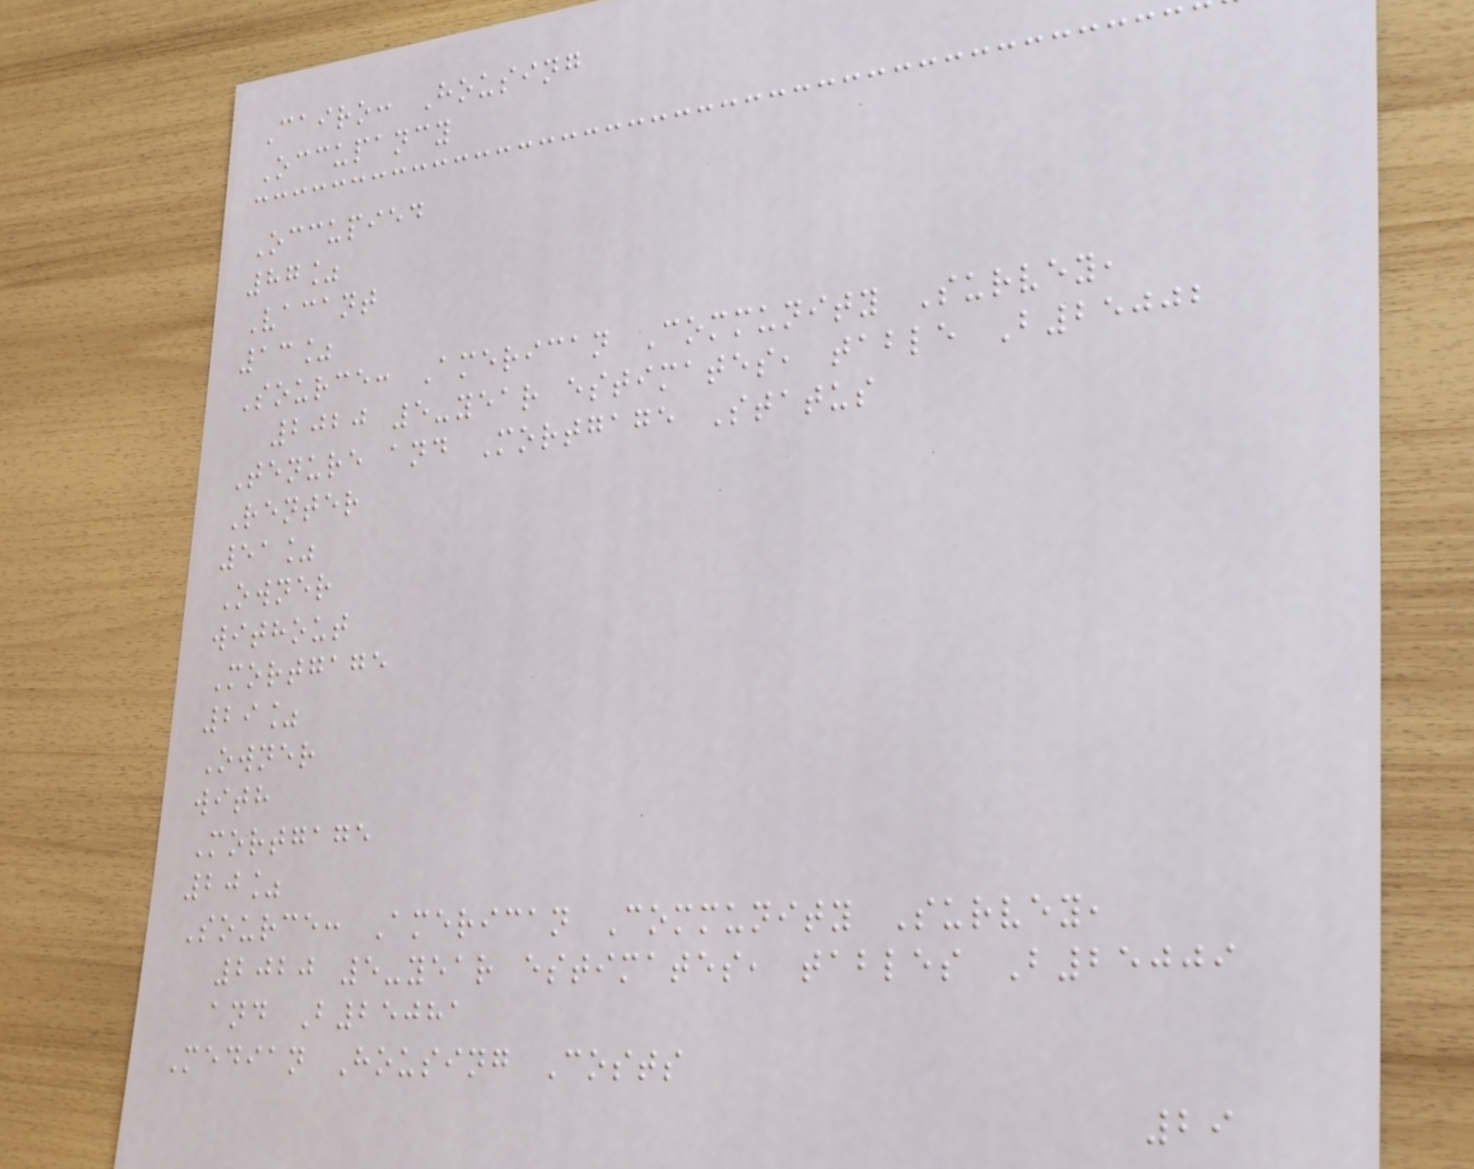Cairo: Housing
Occupancy
Occupied
87%
Vacant
13%
Source: American Community Survey,
2020 5-year estimates, table B25002
Tenure and Mortgage Status
Renter
51%
Owner
without
Mortgage
29%
Owner
with
Mortgage
20%
Source: American Community Survey,
2020 5-year estimates, tables B25009
and B25081
Median Housing Costs
29
